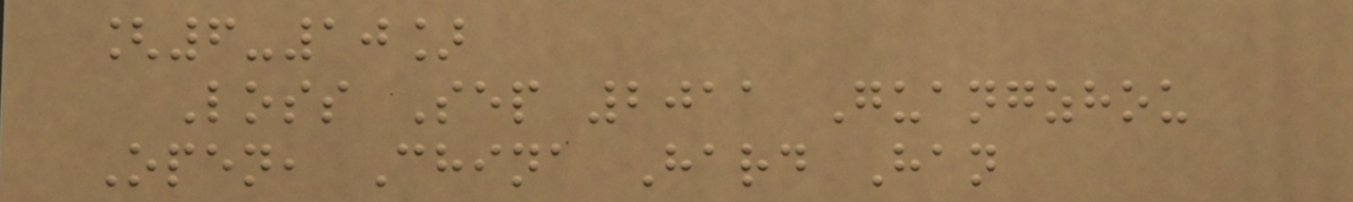[6-10]
Loss Sep 2011 Guangzhou
Open, China Hard Han
